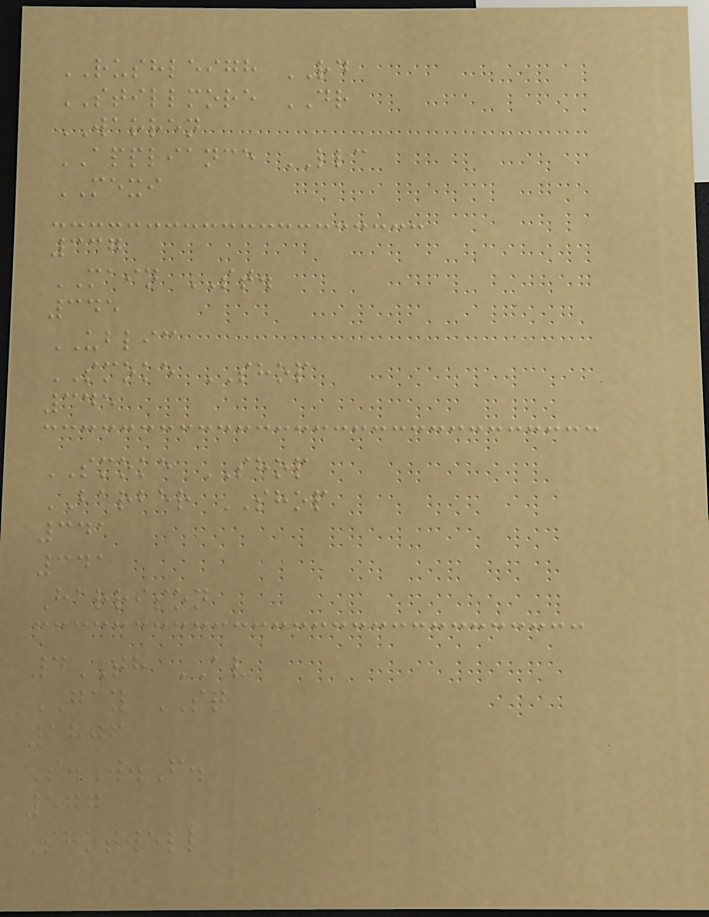RUSHLEIGH RD
STILLMORE DR
WARREN
APPLIANCE LLC
MEXI
337
MAIN ST.
345
UBLIC
SMOKE SHOP
345
SMOKE SHOP
BARBER SHOP
341
341
Harrison
4TH AV
GAY ST
1806
S.W.F.
577
Shotwell
